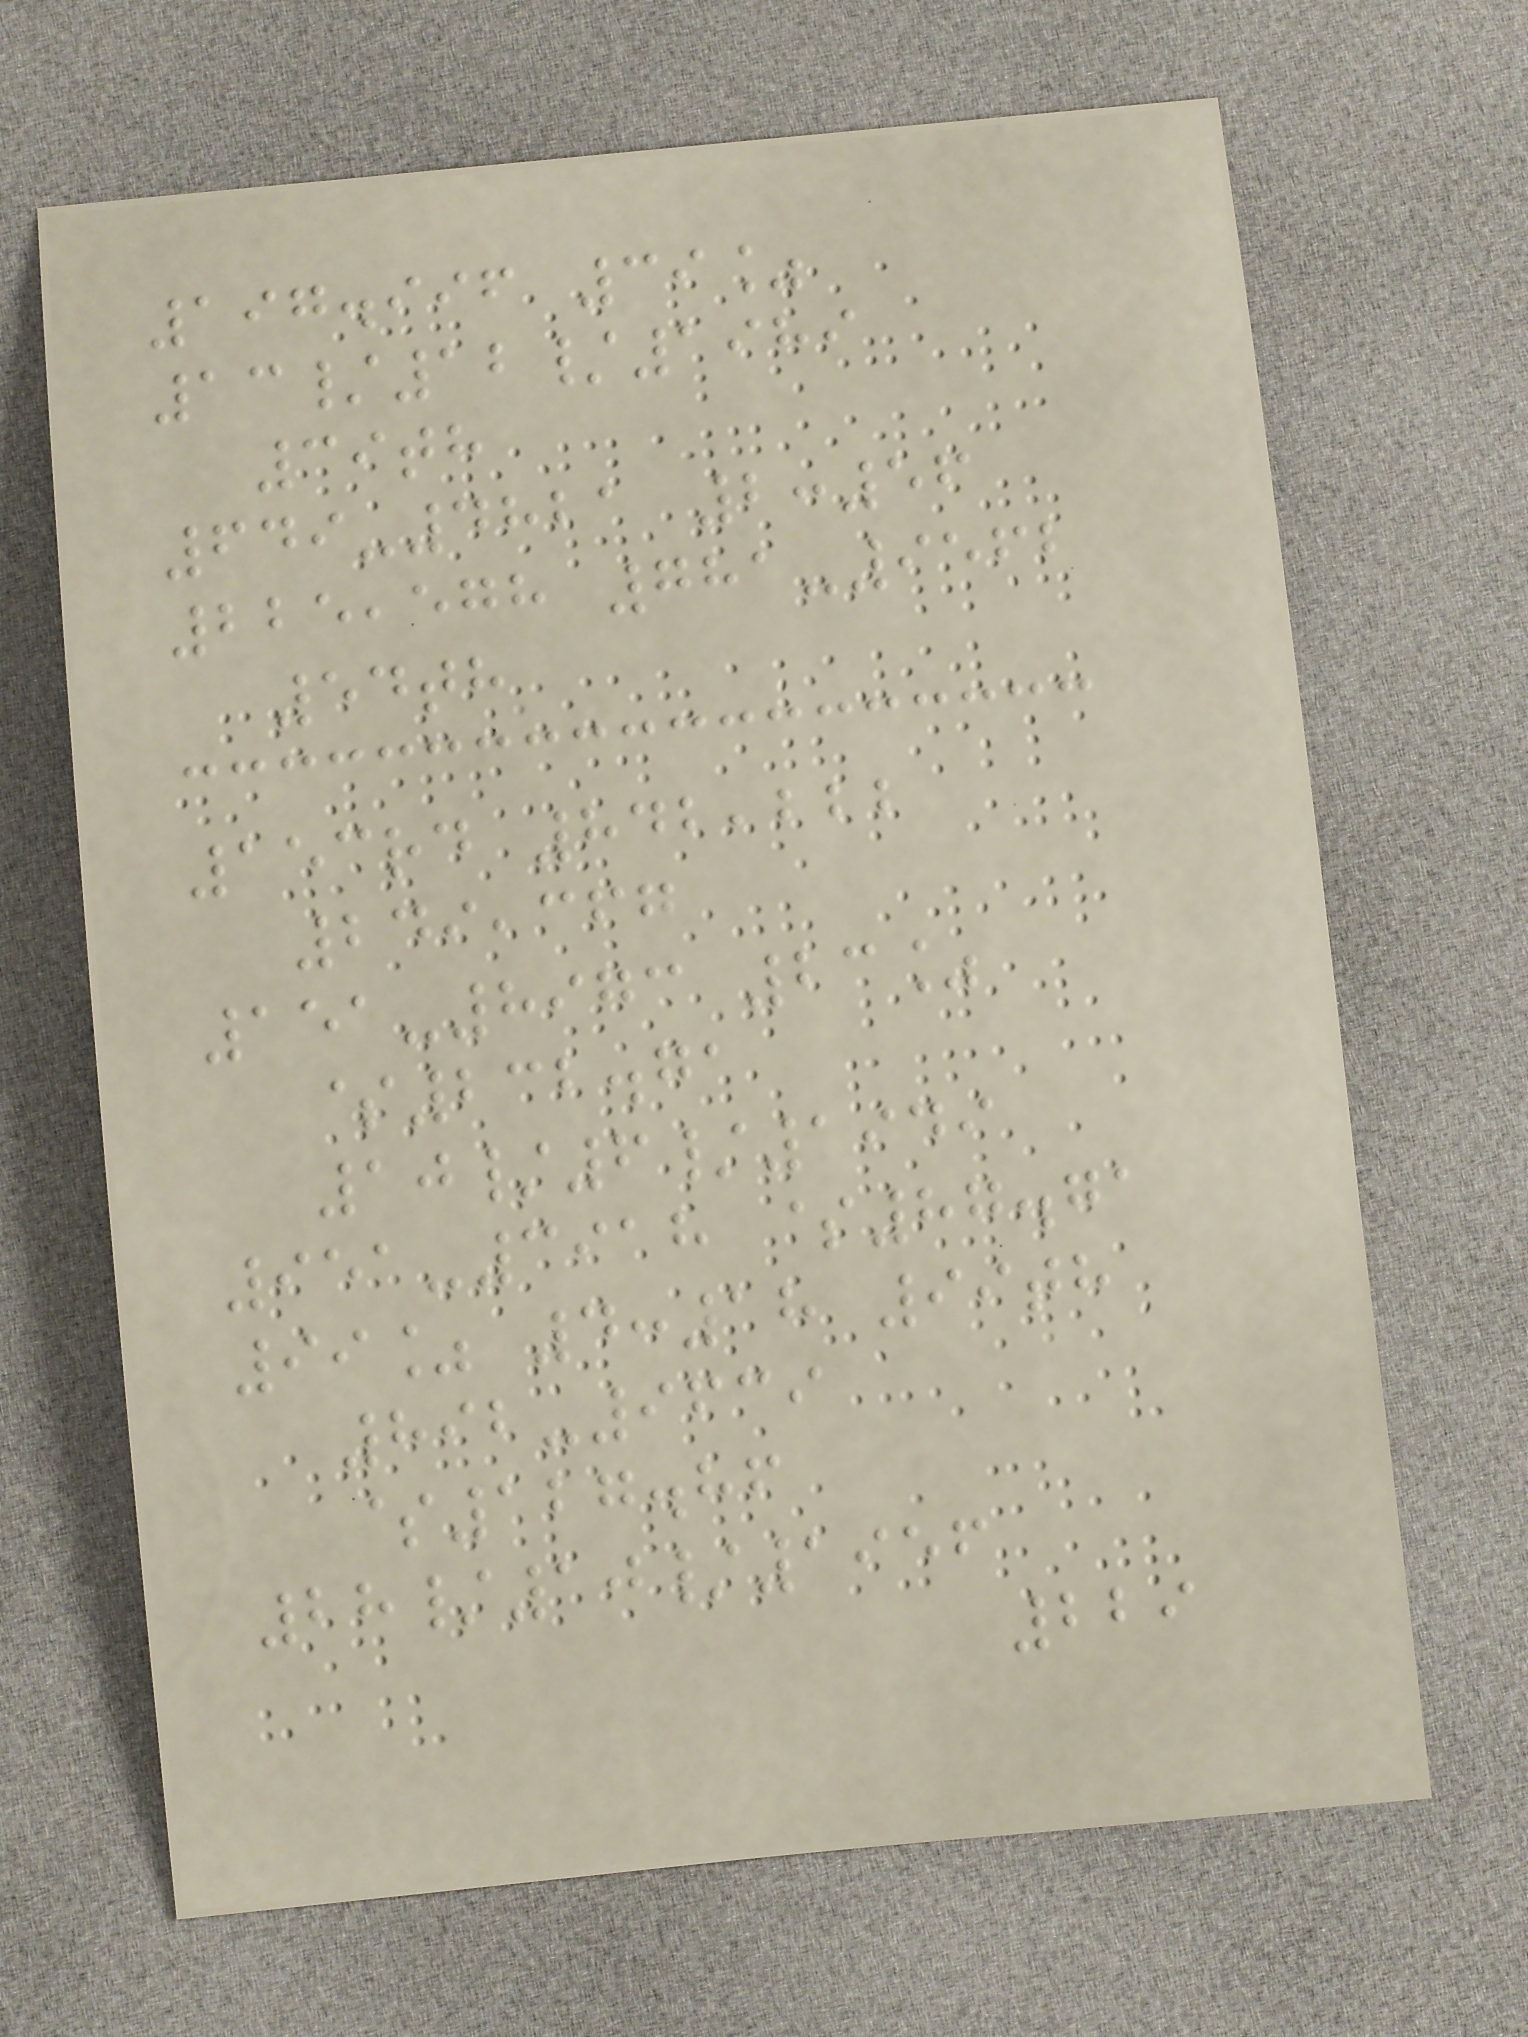197.996 39%
13/12/1989
39th
649-4821 2:56
225,578 781-9562
54th
153rd 842,222
249,367
151-8973 23%
$232.71
10/6/1949
951-3918 $87.71
99% 4:18 99th
892-9639
$127.86
28/10/1956
229
